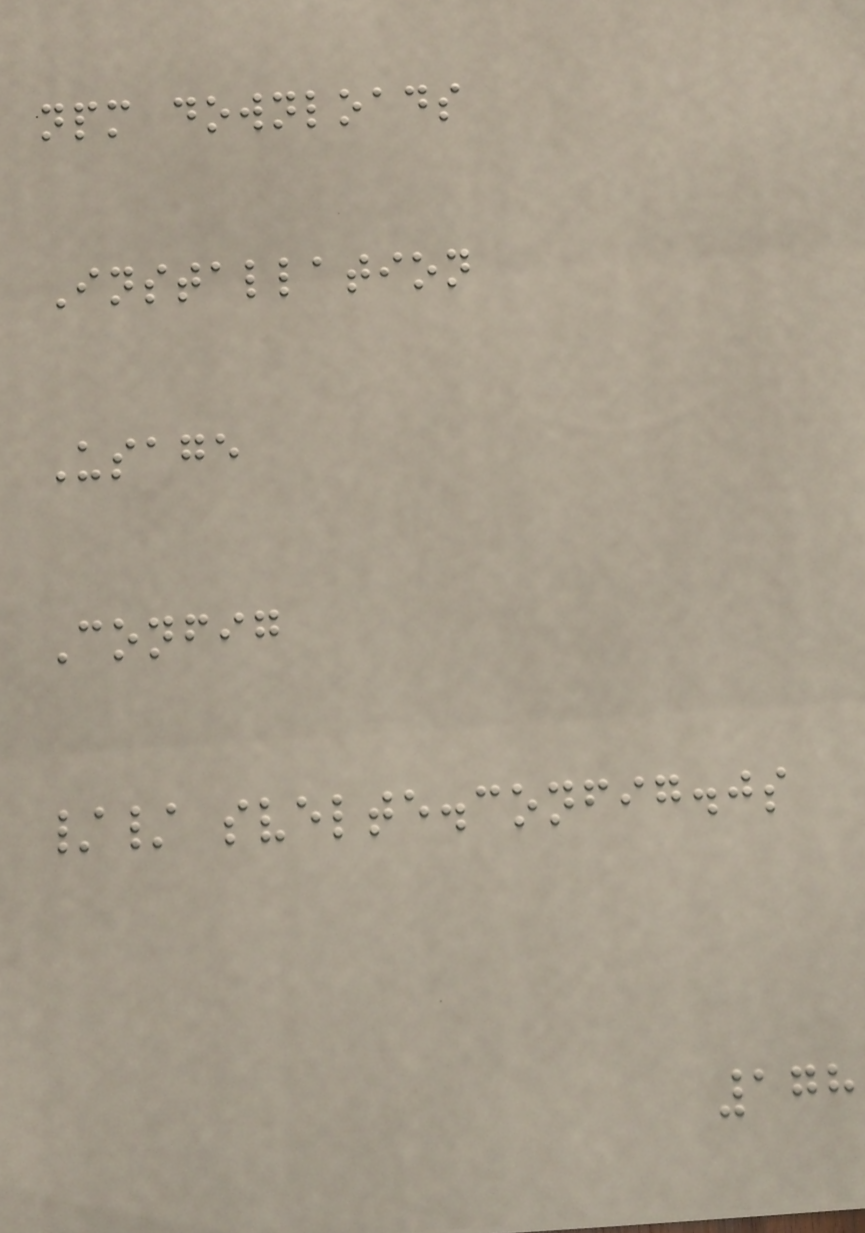npm downloads
Installation
Usage
Config
// svelte.config.js
178
